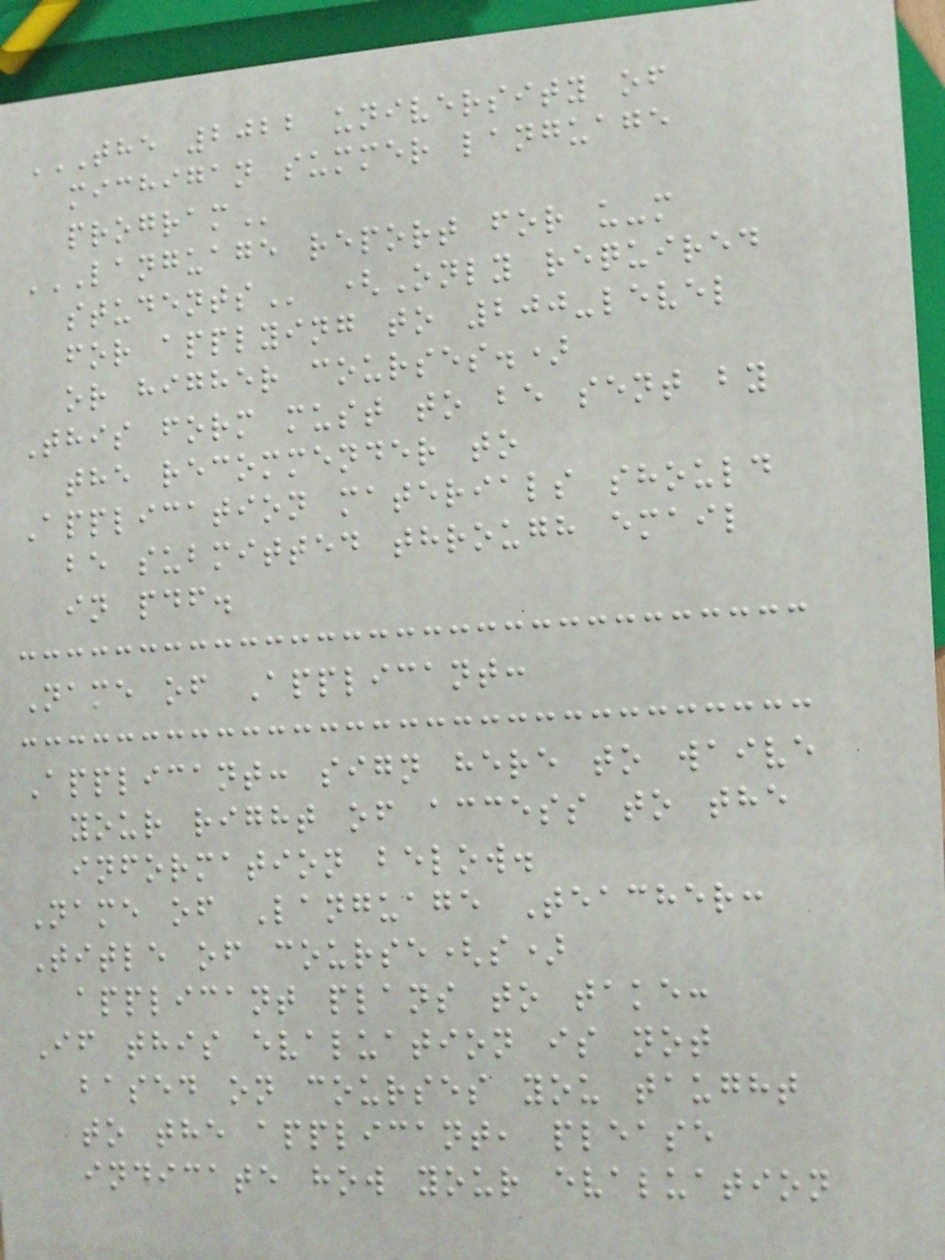THE 2022 UNIVERSITY OF
MICHIGAN SUMMER LANGUAGE
PROGRAM
LANGUAGE REPORT FOR U-M
STUDENTS (Only required
for applying to 200-level
or higher courses.)
This form must to be sent by
the recommender to
Application materials should
be submitted through email
in pdf.
Name of Applicant:
Applicant: sign here to waive
your right of access to the
information below.
Name of Language Teacher:
Title of course(s)
applicant plans to take:
If this evaluation is not
based on courses you taught
to the applicant, please
indicate how your evaluation
